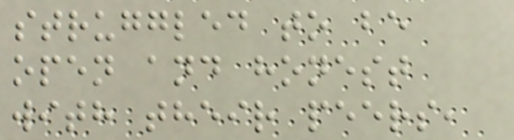struggled to be
open and honest
with their peers,
